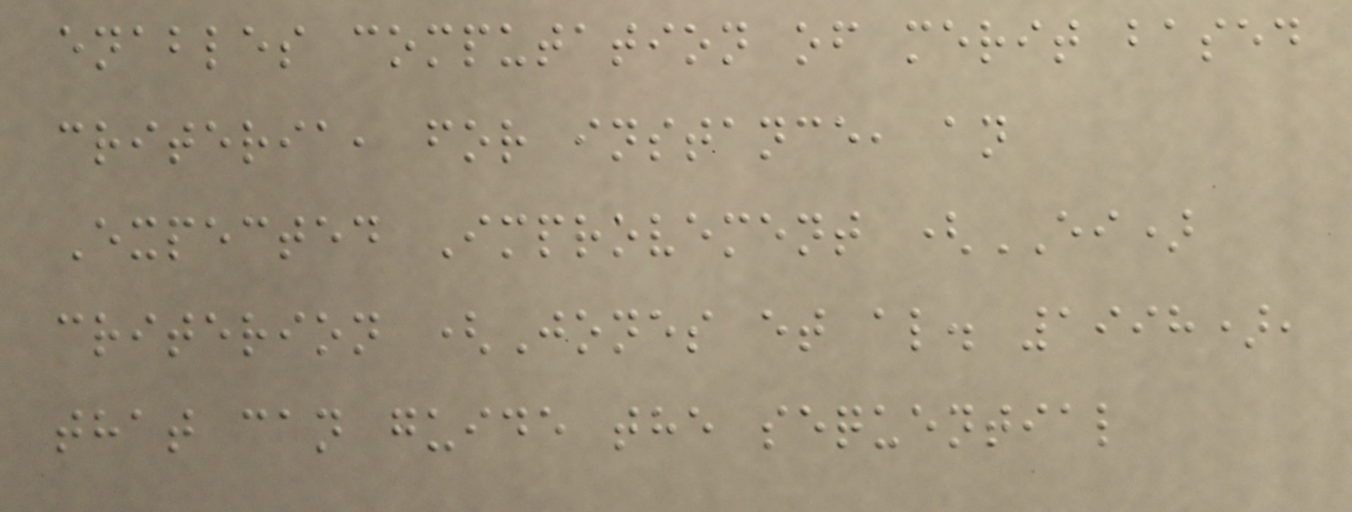enables computation of merit based
criteria, for instance, an
Expected Improvement (EI)
criterion (Jones et al. 1998),
that can guide the sequential
